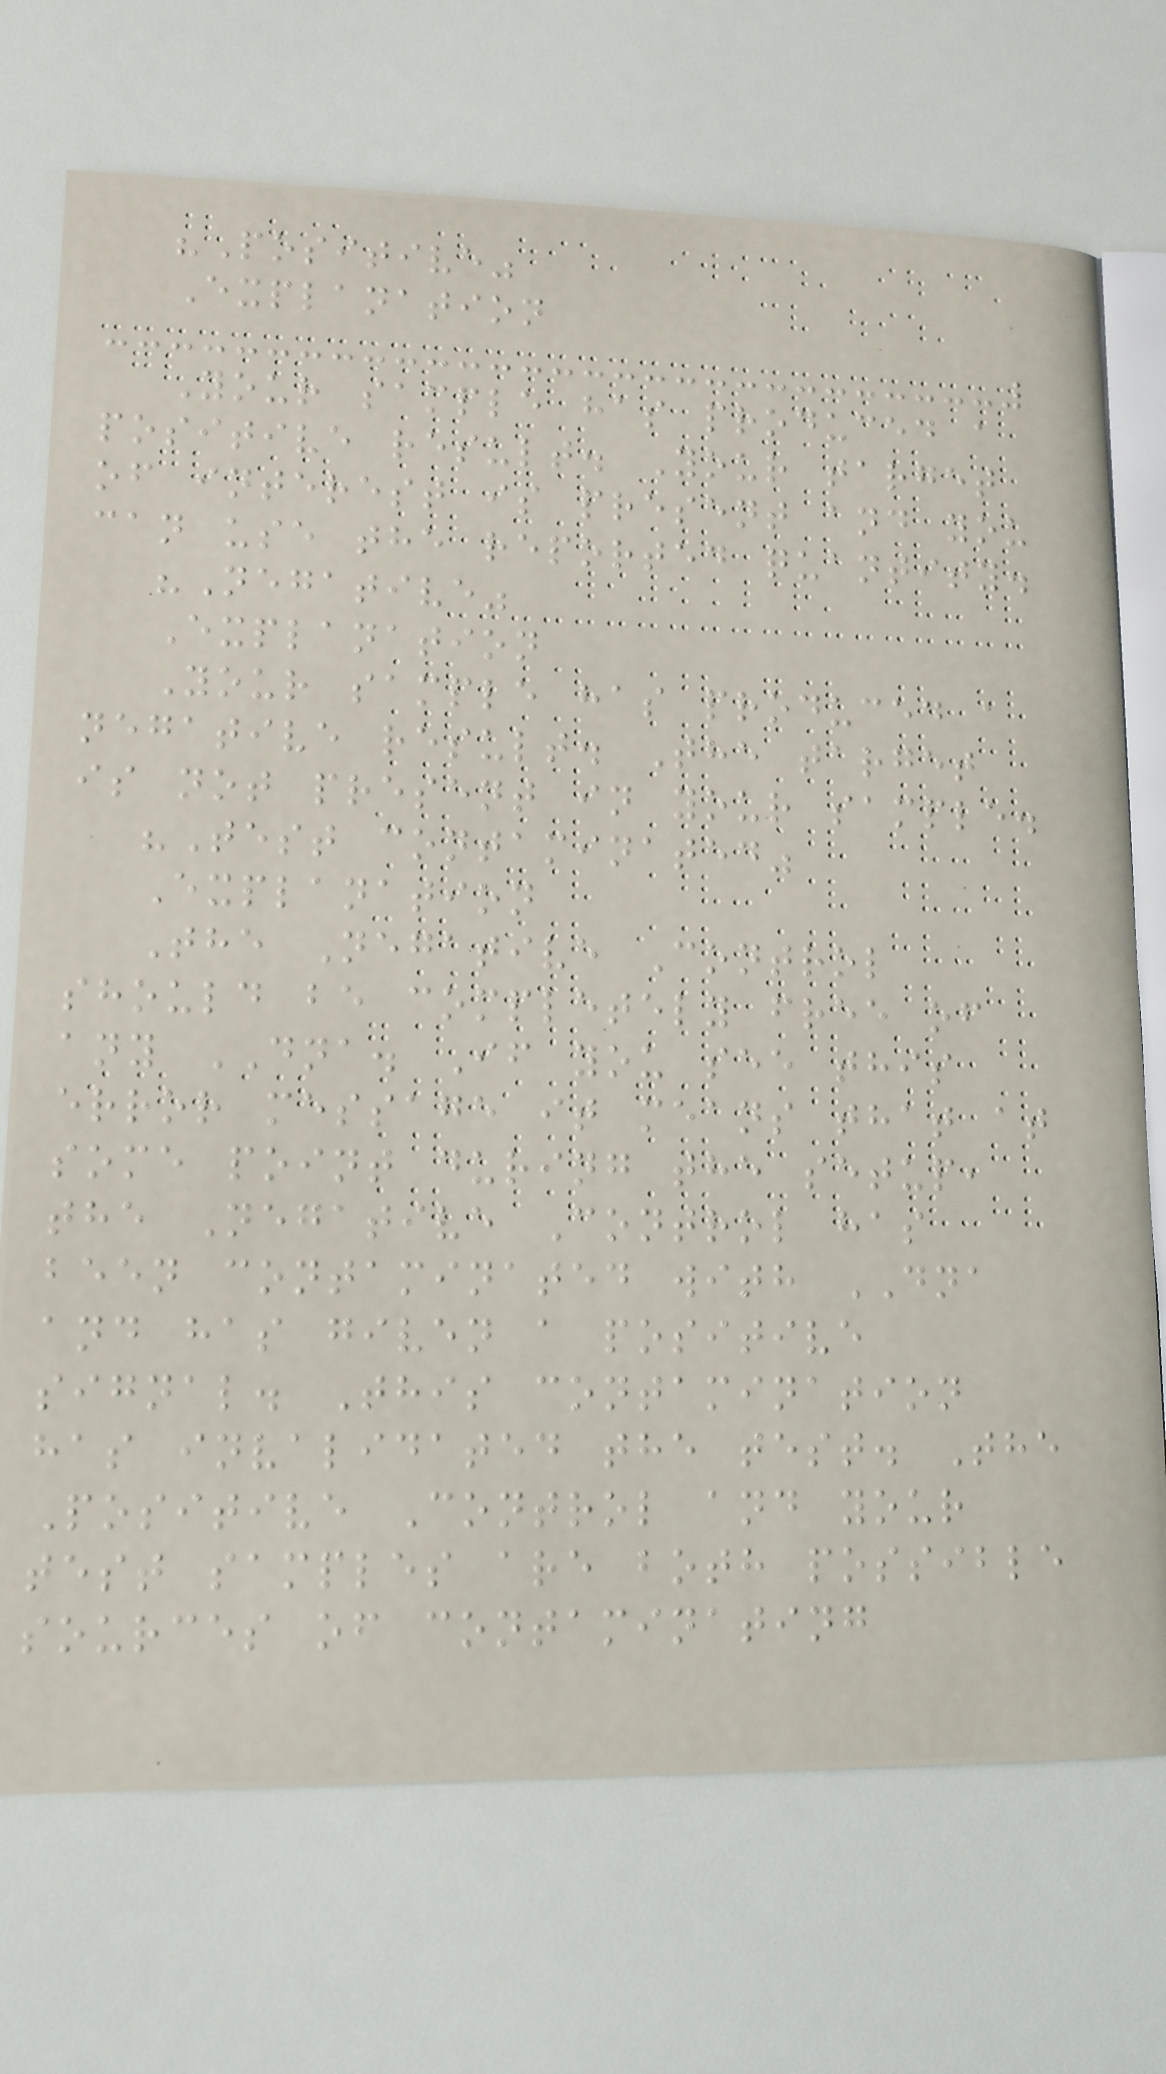"Positive"
Explanation
Your sample has produced a
positive result. Your target
of interest is present and you
can use the reported quantity.
"Negative"
Explanation
Your sample has produced a
negative result. The target
is not present in your sample.
"Test contaminated"
Explanation
The Negative Control
should be completely free of
any DNA. If you see this
error message it means that at
some point during the setup,
the Negative Control has
been contaminated with DNA
and has given a positive
signal. This contamination
has invalidated the test. The
Positive Control and your
test samples are both possible
sources of contaminating
